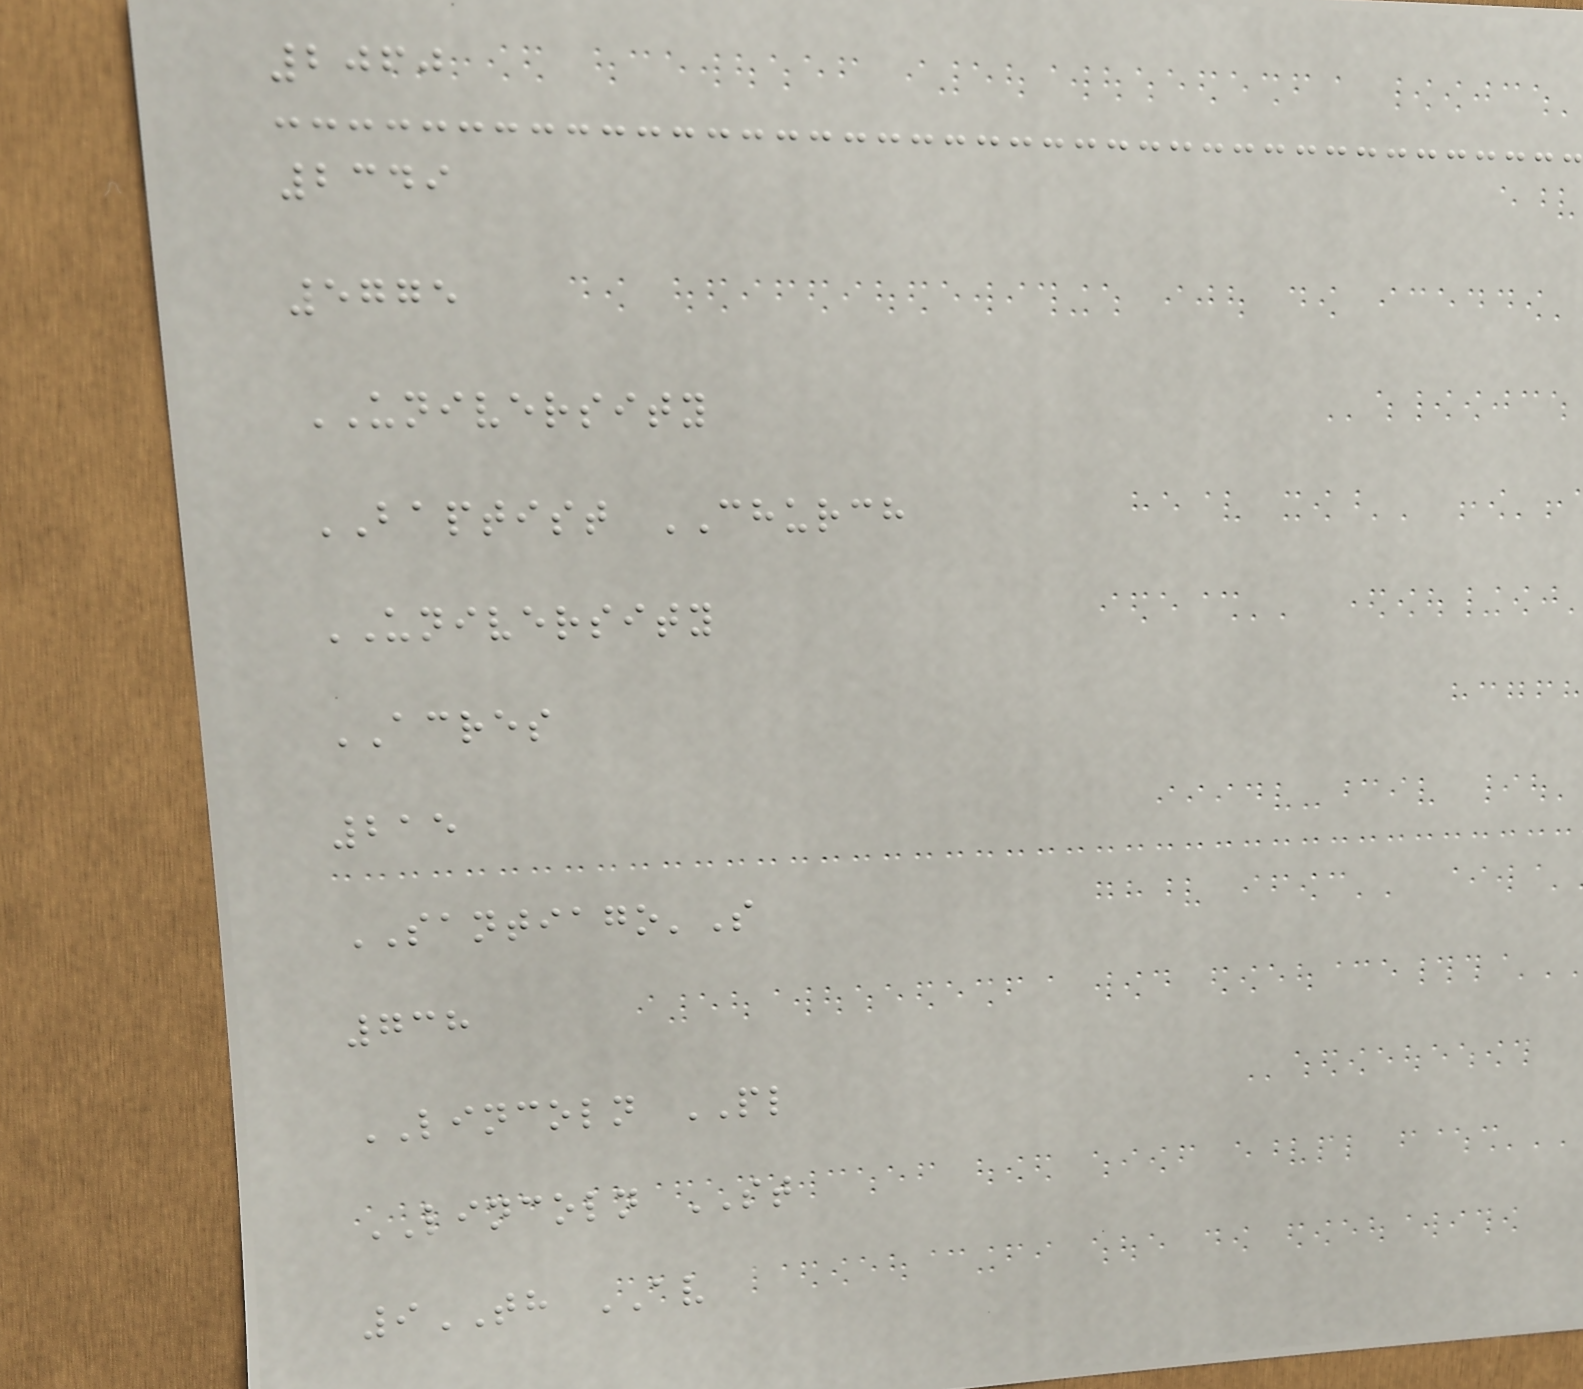2060
2349
5775
UNIVERSITY
BAPTIST CHURCH
UNIVERSITY
ACRES
215
SANTIAGO'S
738
LINCOLN PL
LINCOLN ST
9TH AV
